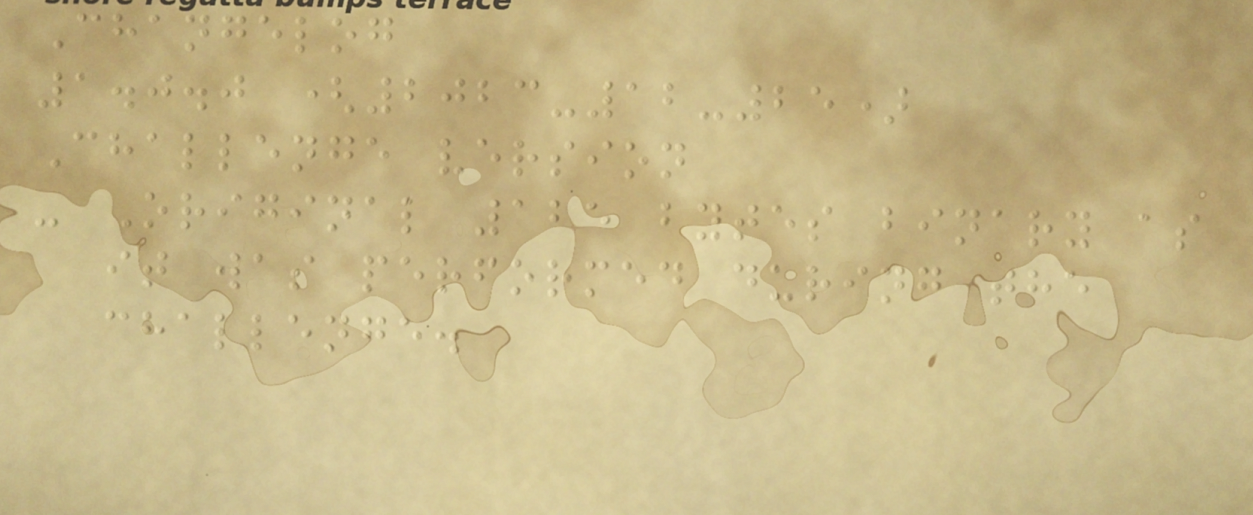Changelog
1.0.0 (2023-12-25)
Challenge version
- Original 125 bytes binary as
it was performed during the
challenge.
